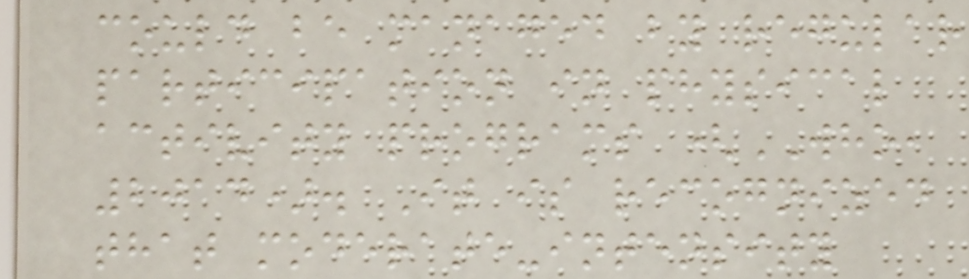could be managed by regular
participation in physical
activity programs (WHO,
2014). It is recognized
that moderate-intensity
